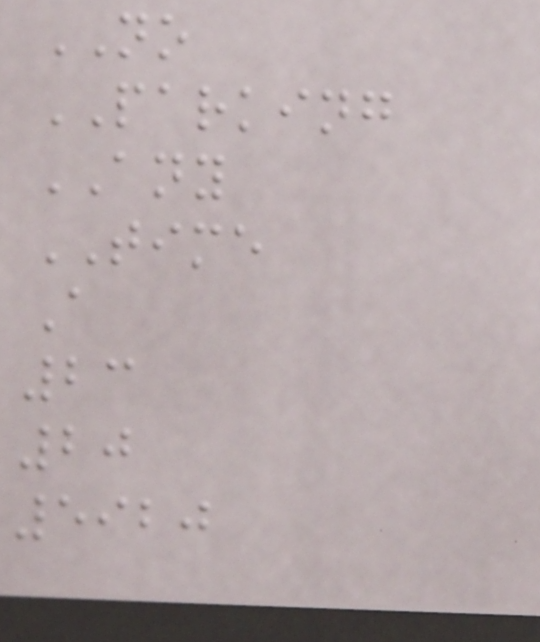NO
PARKING
ANY
TIME
A
23
20
5920
